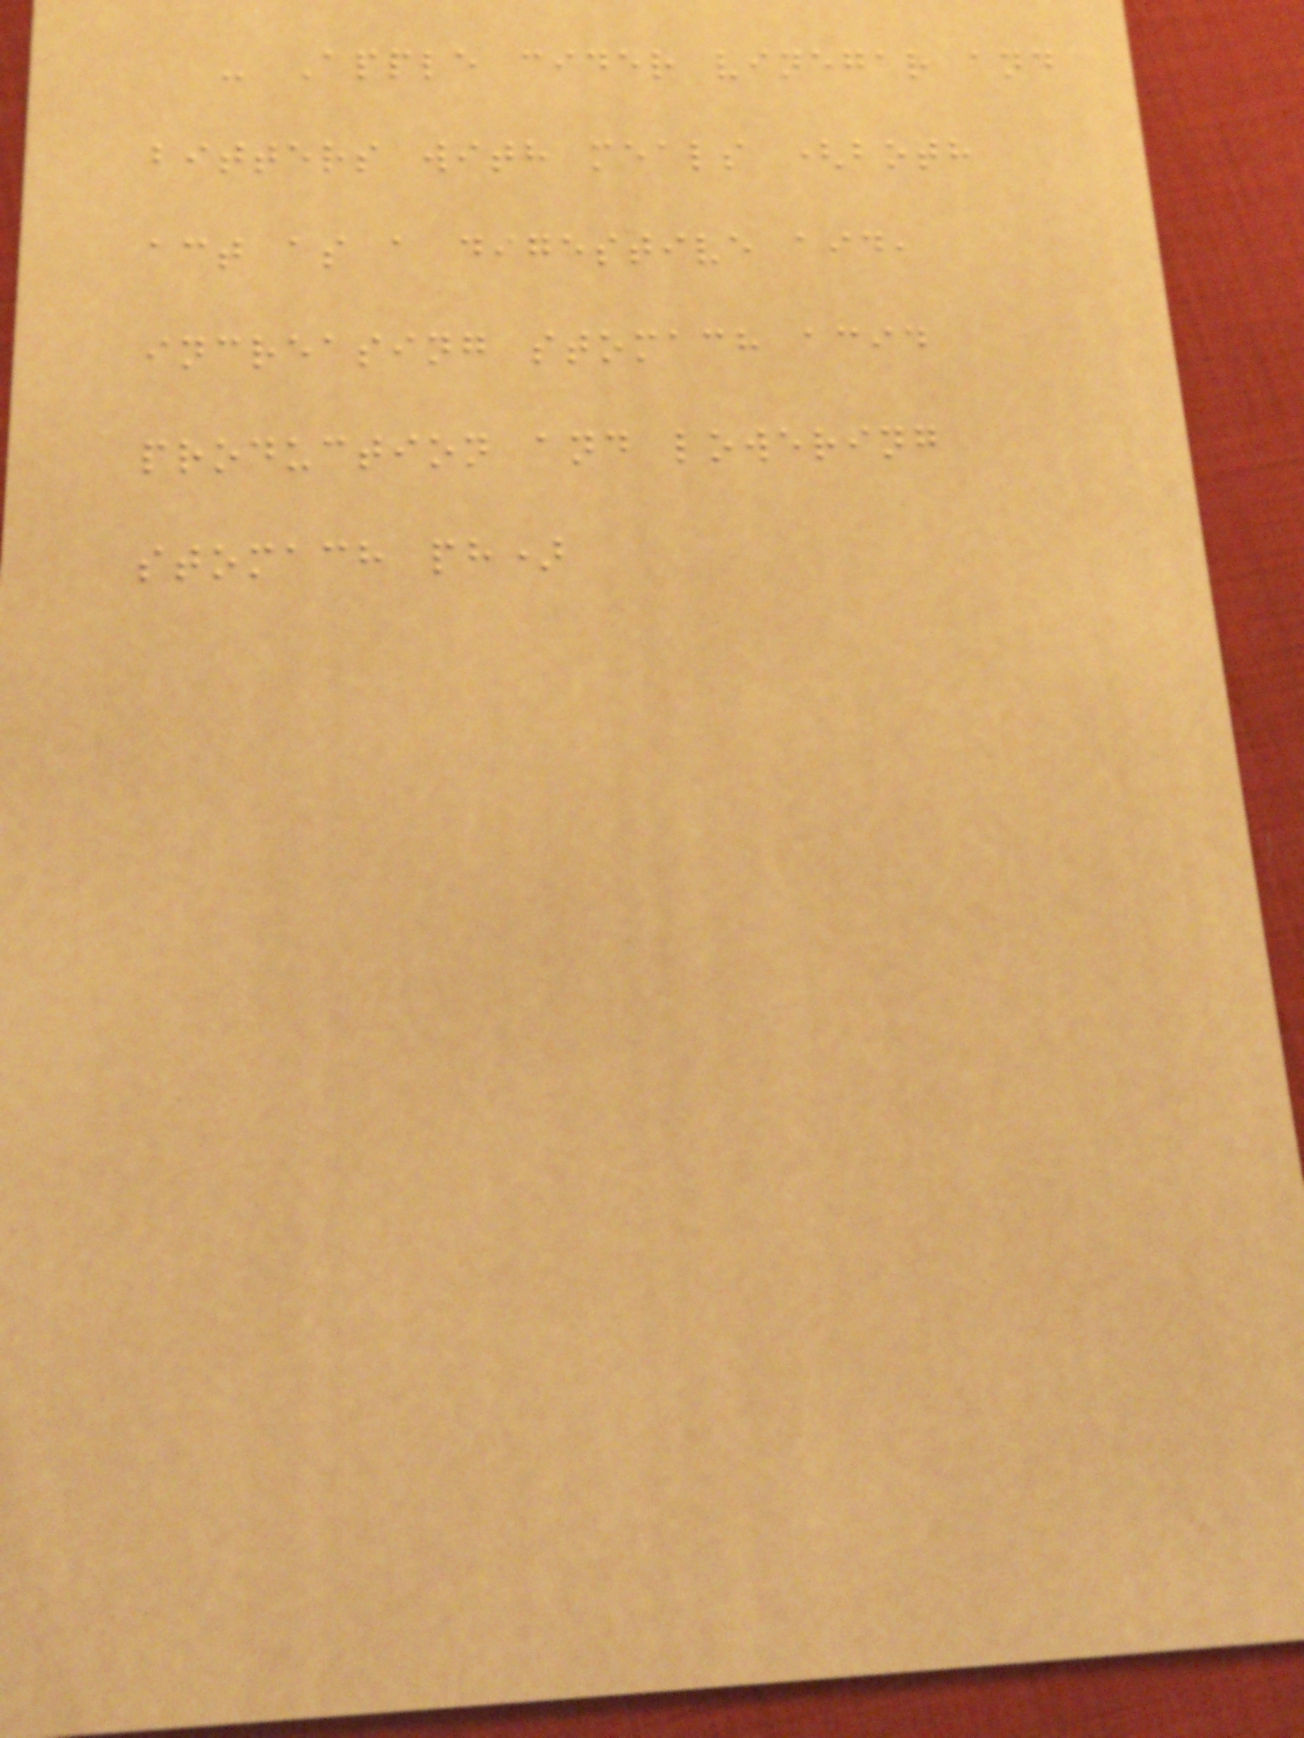- Apple cider vinegar and
bitters with meals (both
act as a digestive aid,
increasing stomach acid
production and lowering
stomach ph)
